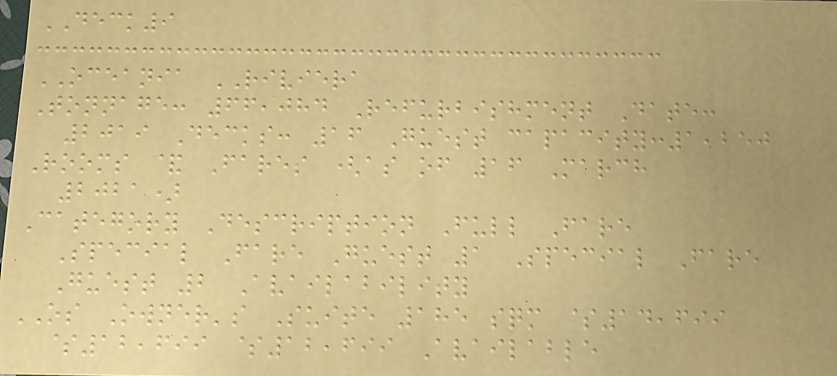DECK9
OCEANIA RIVIERA
Tonnage: 66,084 Refurbishment Date:
2019 Decks: 16 Guest capacity:1,250
Rooms & Fares (as of 16 March
2021)
Category Description Full Fare
Special Fare Guest 1 Special Fare
Guest 2 Availability
OS Owner's Suite 185 sqm $14,699
$12,699 $12,699 Available
